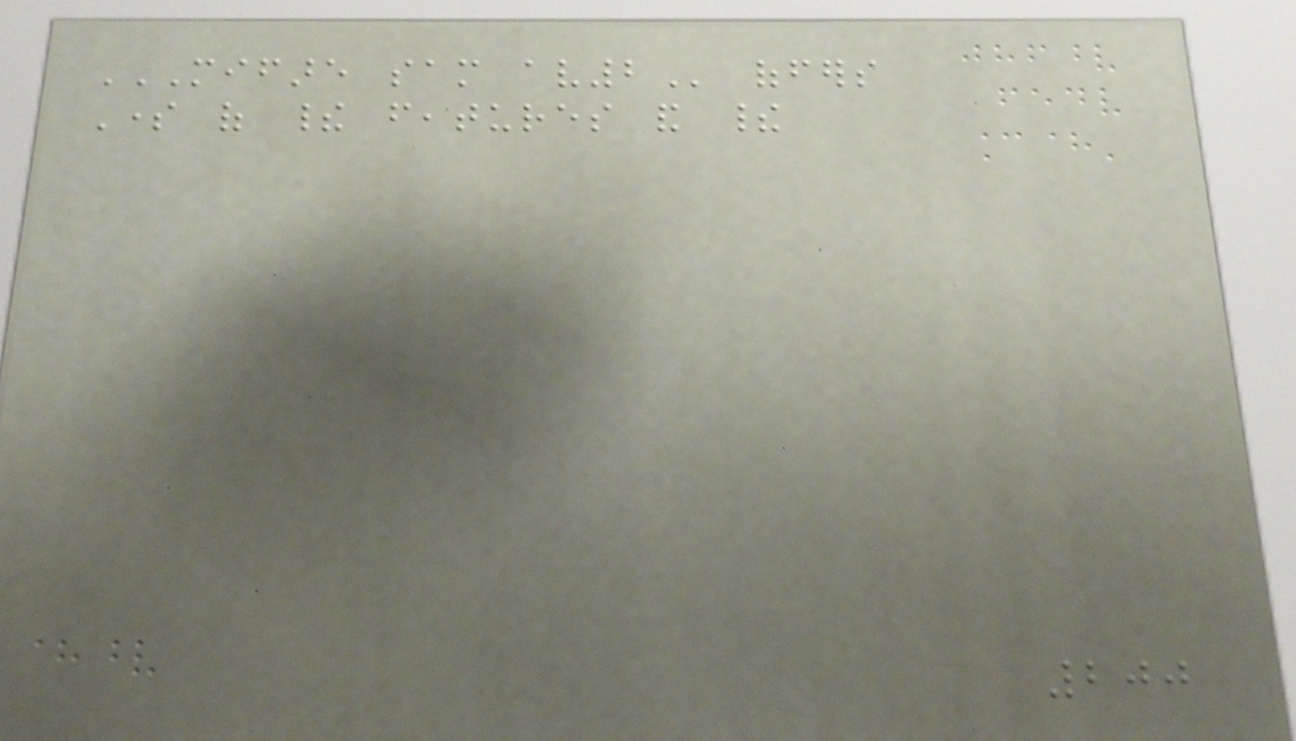MIFARE SAM AV2 offers
Some of their features and their
200
